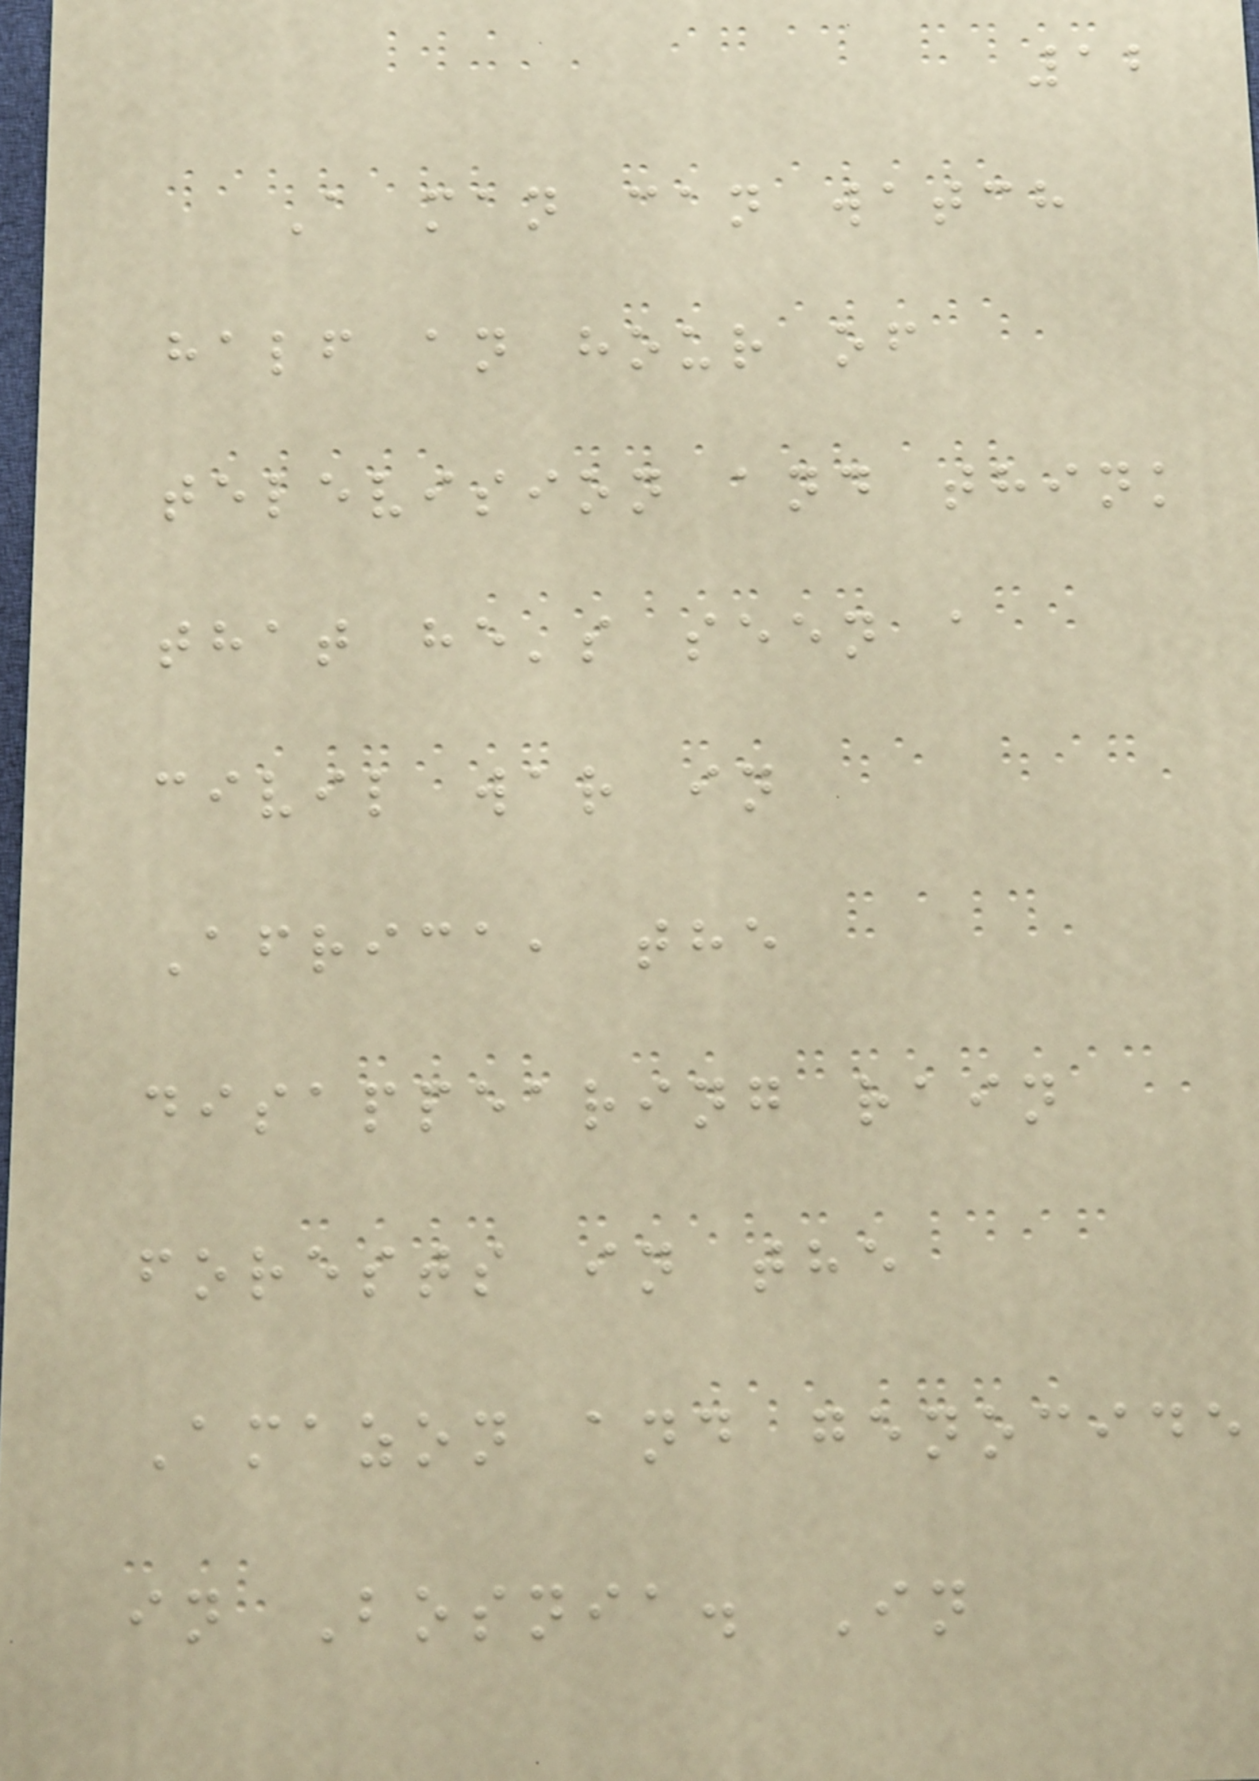12
A man can watch
half an hour of
television and think
that he's seen a
civil war in
Africa, the
disappearing rain
forests in the
Amazon and genocide
in Bosnia. In
